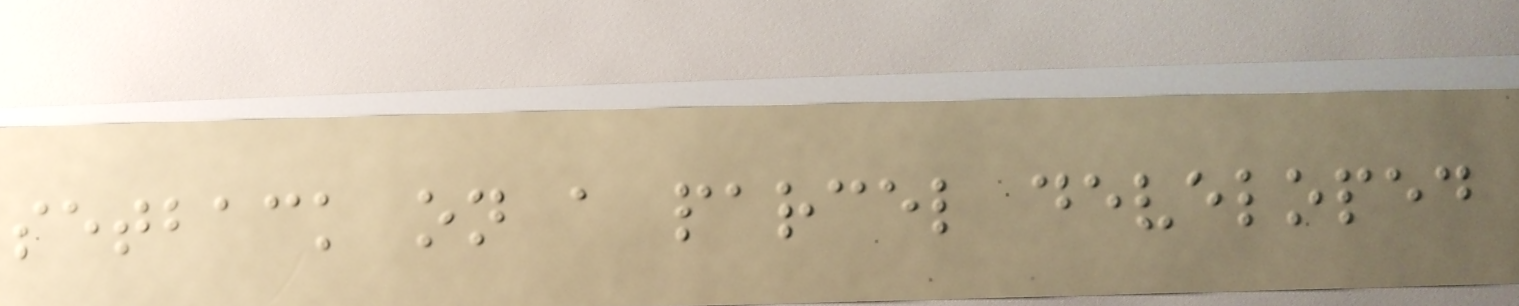setback on a parcel developed
